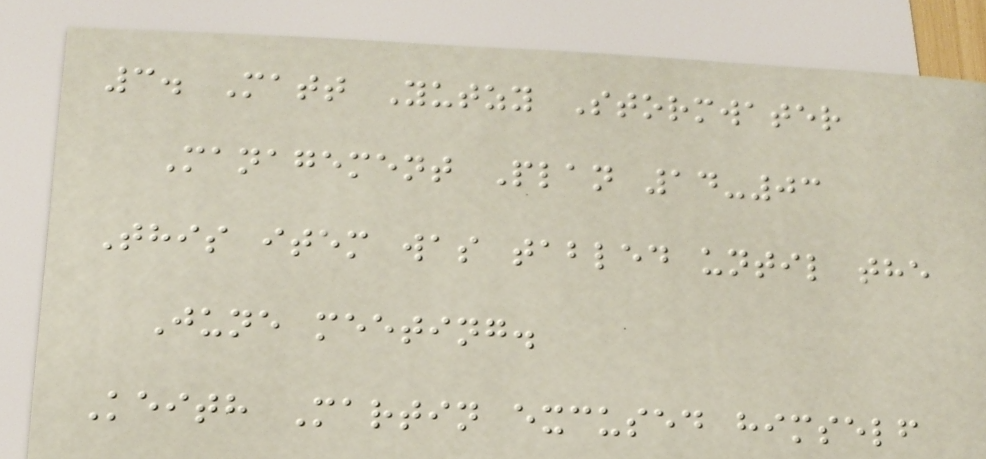3. Matt Yutzy Stormwater
Management Plan 14-03
This item was tabled until the
June meeting.
Keith Martin excused himself
